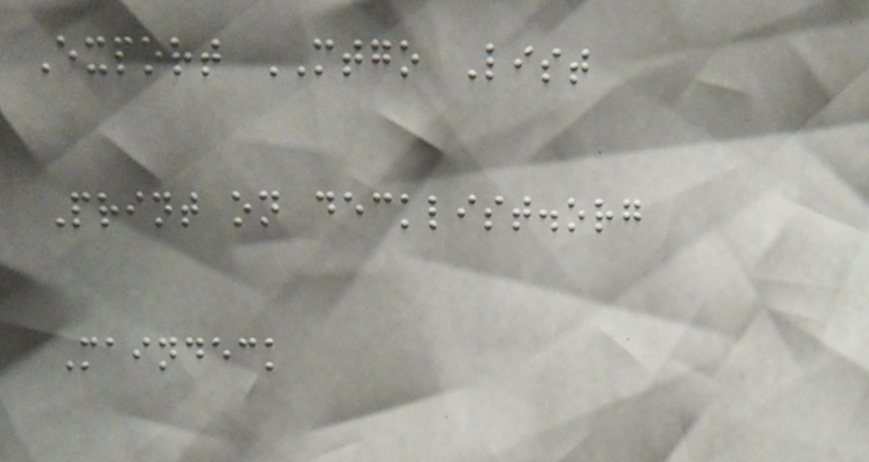Export MTGO List
Print on decklist.org
Maindeck
